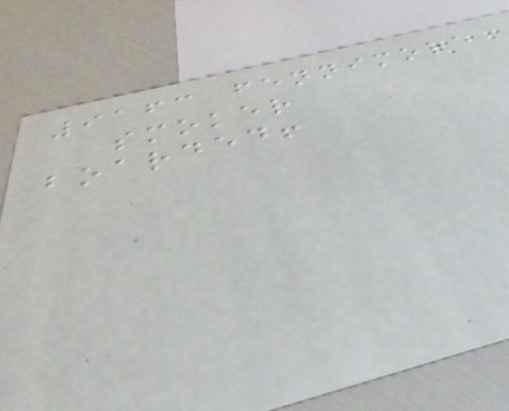9163 fennimore
smoker
boarded!
